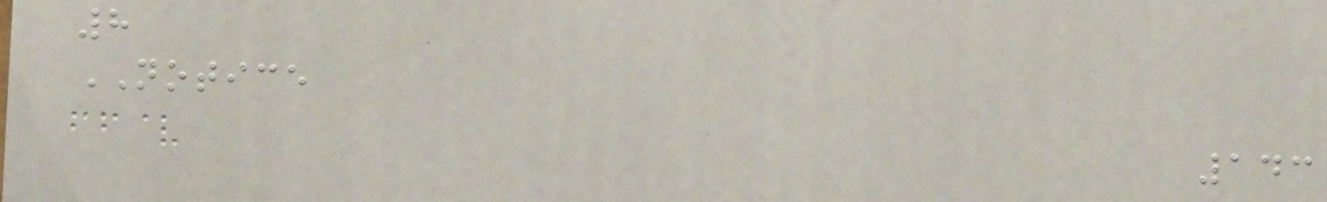8
NOTICE
143
